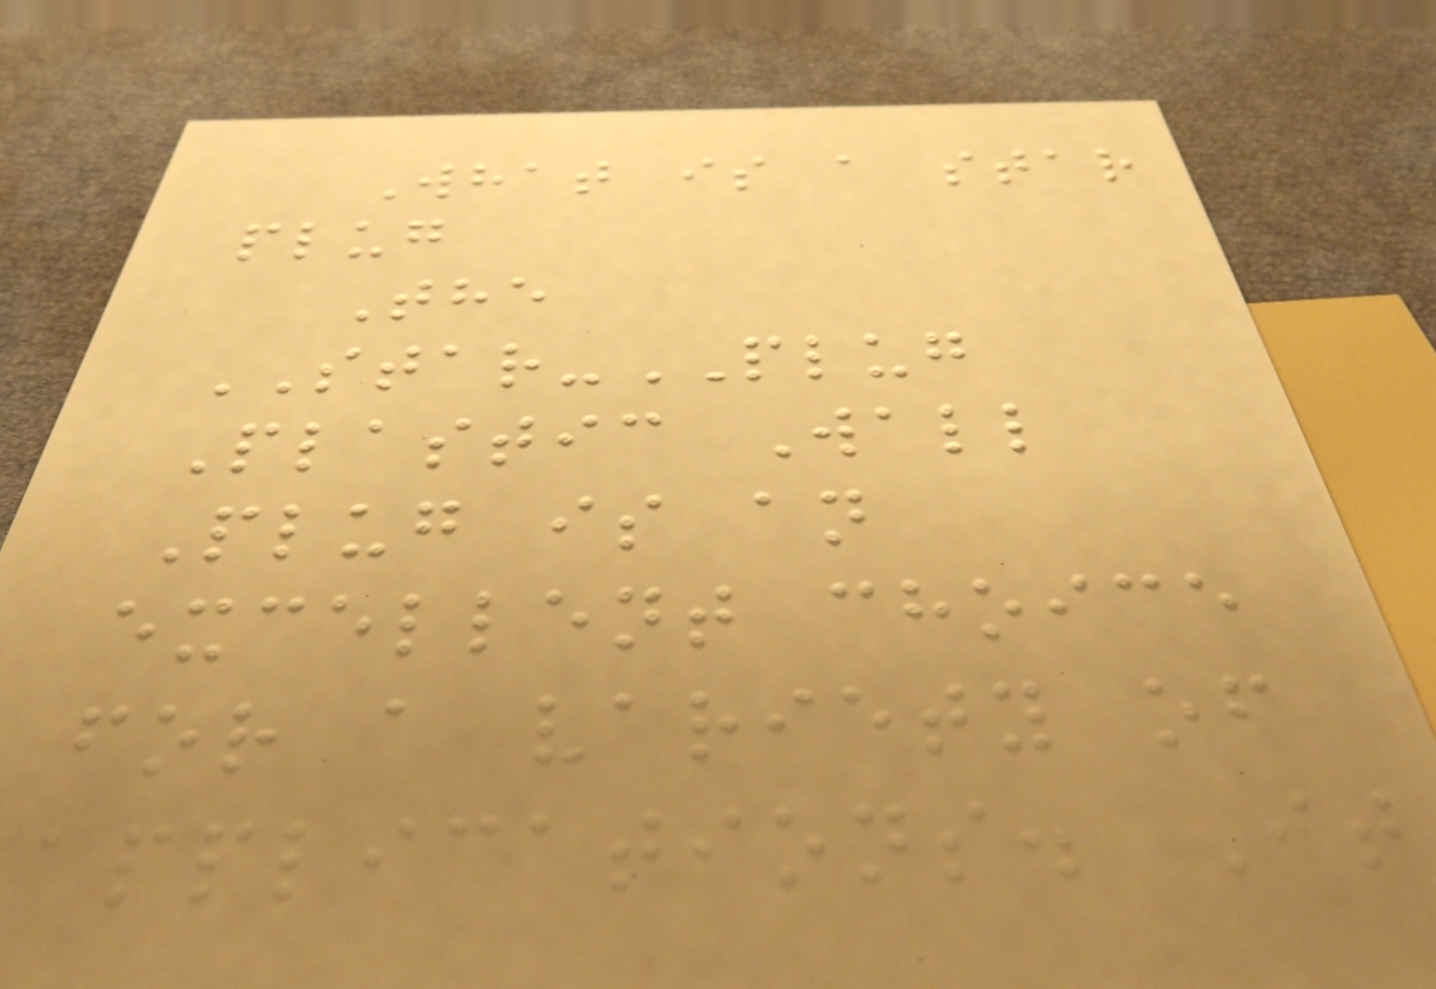What is a star
plug
The
STAR-PLUG
Plastic Wall
Plug is an
excellent choice
for a variety of
applications. It
